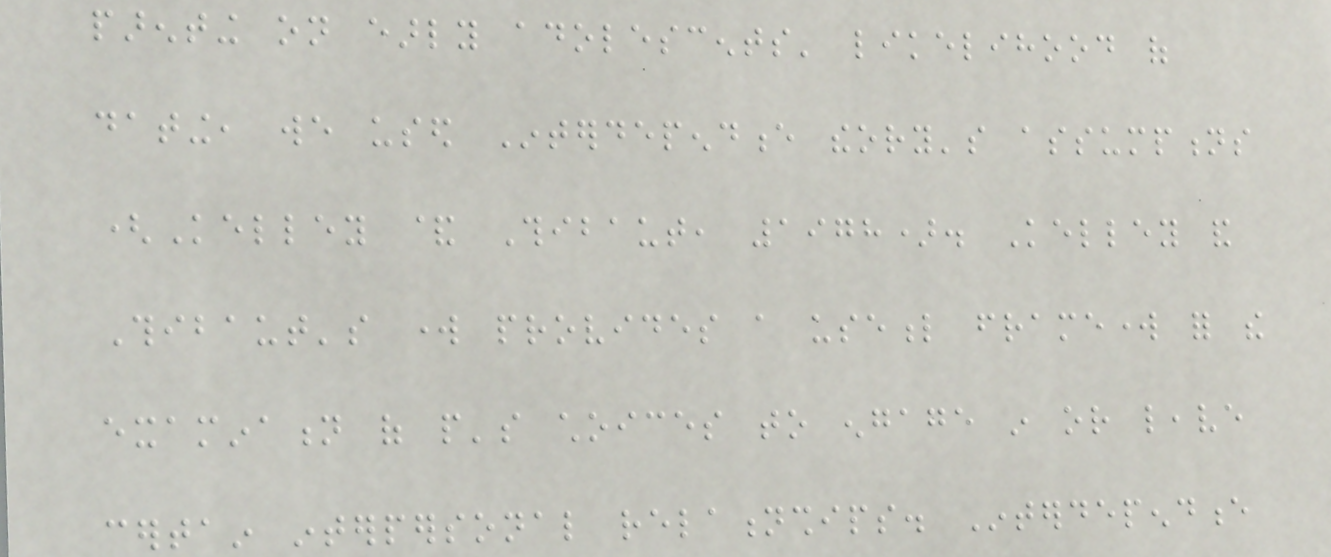parenting on early adolescents' likelihood of
dating, we used Interdependence theory's assumptions
(Kelley & Thibaut, 1978). Kelley and
Thibaut's work provides a useful framework for the
examination of people's choices to engage in or leave
certain interpersonal relationships. Interdependence
